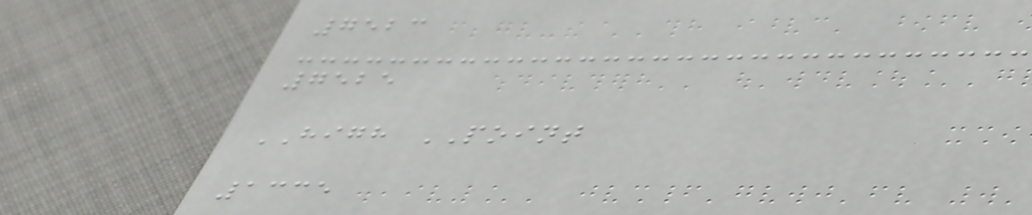7523
7525
HIGH POINT
1335
